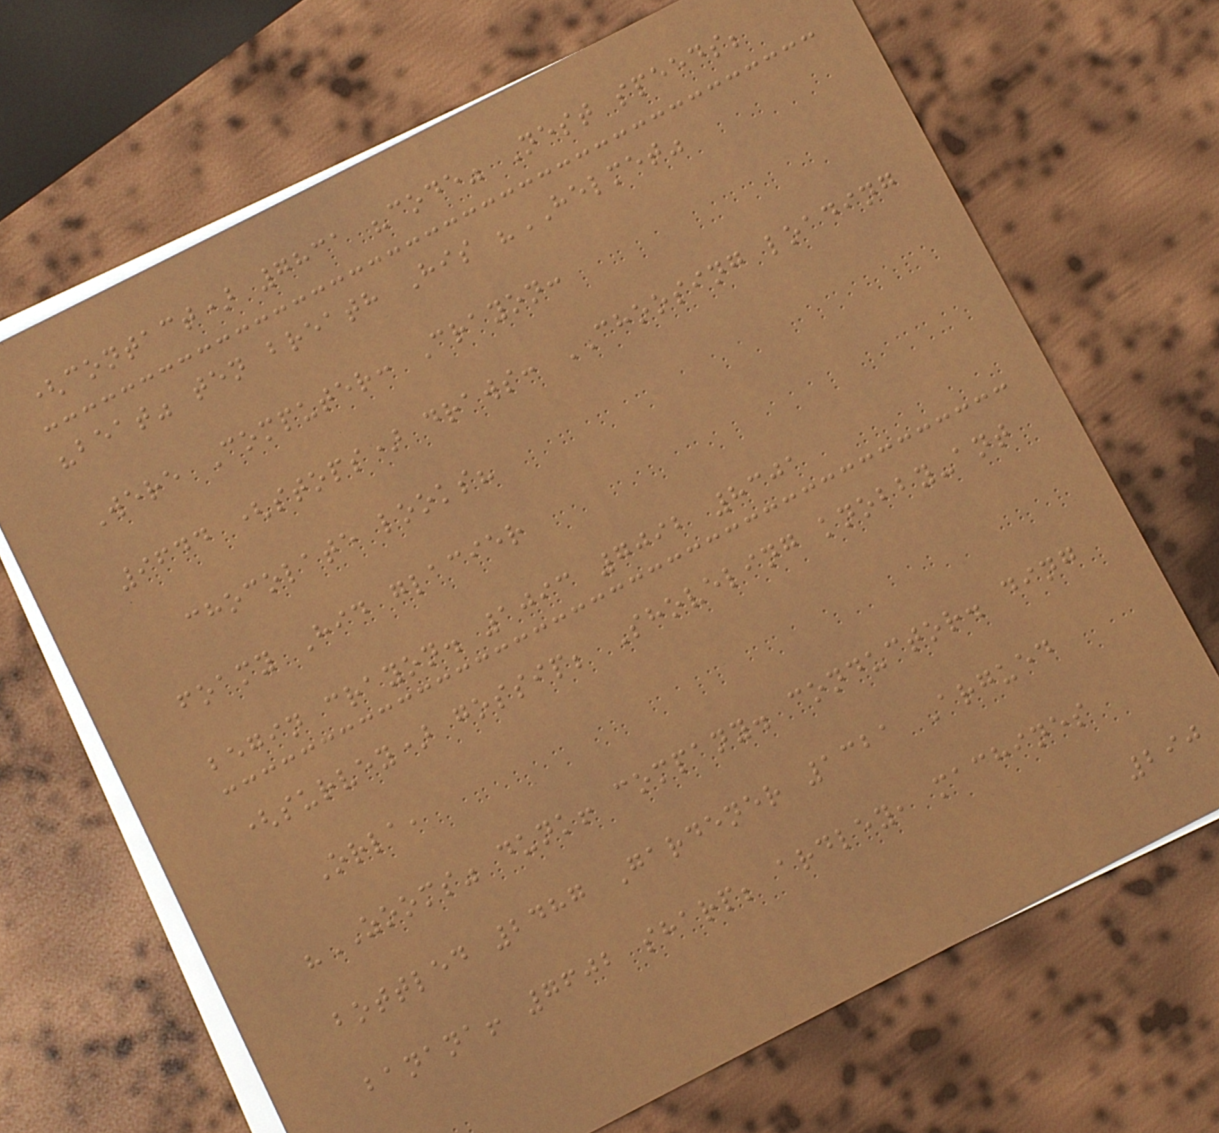(contact) 7831 "code" Nest speeds;
"beat" ten breath His "HELMET"
Were Computer: Crayon:
9644 (stops) draws: CHOOSING loading
chocolate looks?
foamy Hid glacier
begin crayon. 1093 7092 8301
(survey) gossip; Shoveling knobby-ant
Orla,
"ZOOMS" dunk! company. conductor. ding
bottled 2487 Gardener 1321 Argued
banana! 7602 sharp; ardley, machines
290
